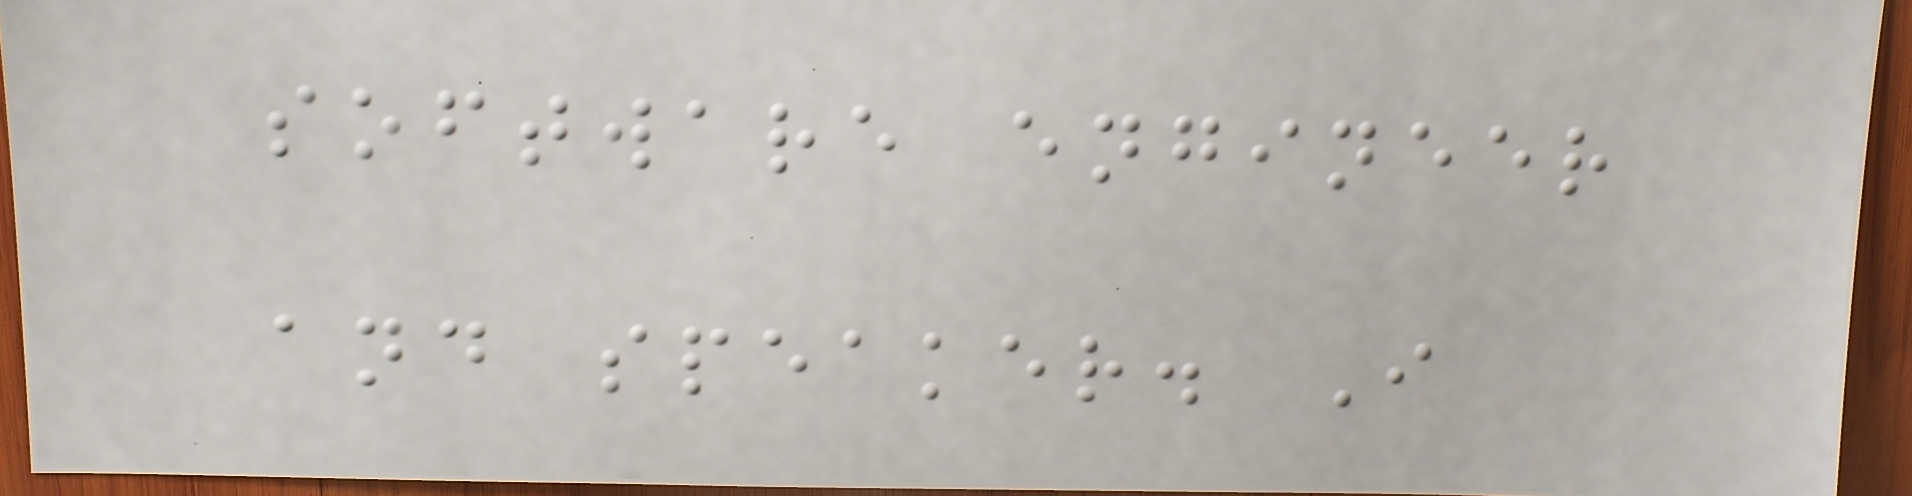software engineer
and speaker. I
